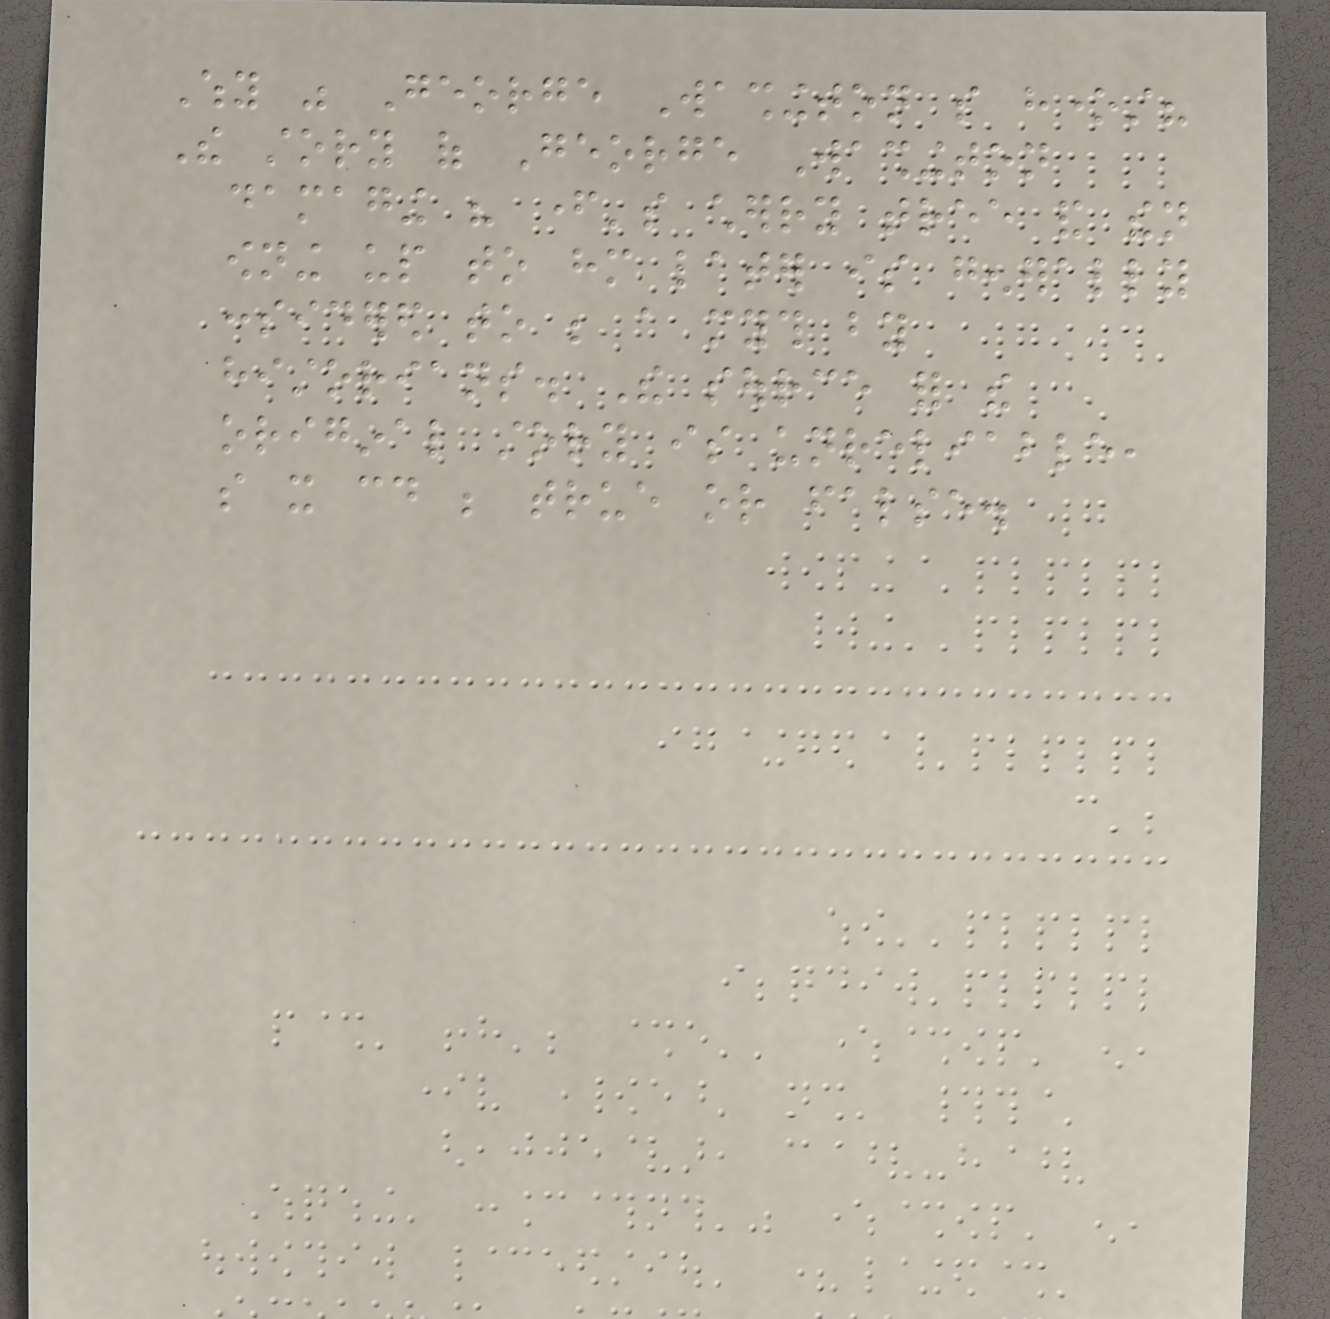Why was George Washington so honest?
The story of George Washington
damaging his father's cherry tree and then
owning up to him later is generally
considered to be a myth by
historians. The source for the
original story is unreliable,
so it could be true or false.
